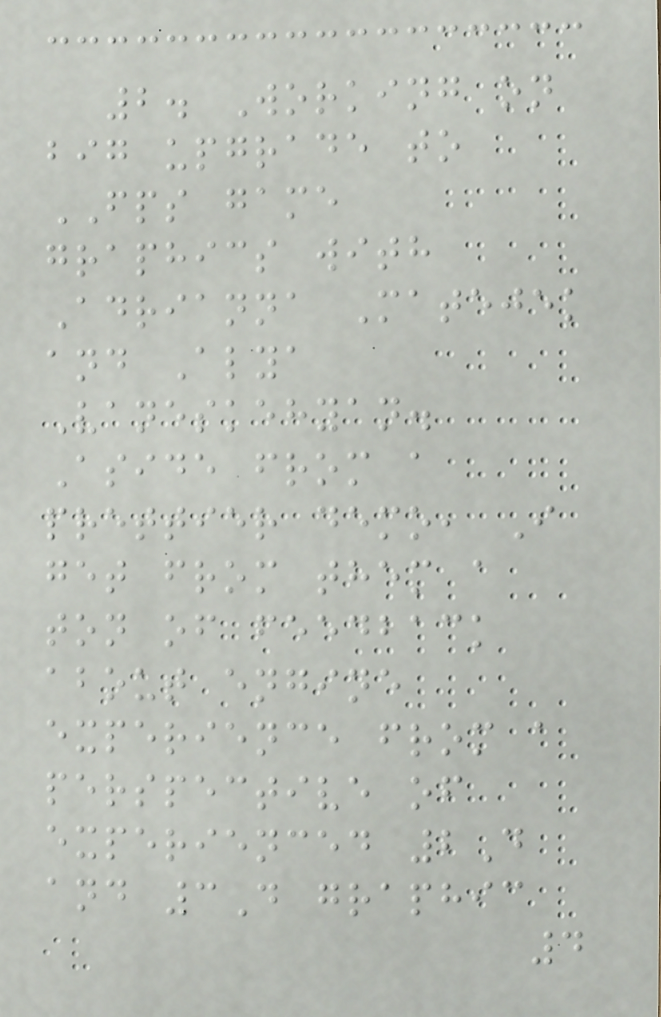2. Working on
big upgrade to
FPS game
graphics with
Adrianna Matejek
and Alya
Vaneskehyan.
Aside from a
prettier demo, I
get from them a
ton of feedback
about engine
experience from a
perspective of
experienced 2D
and 3D graphic
4
